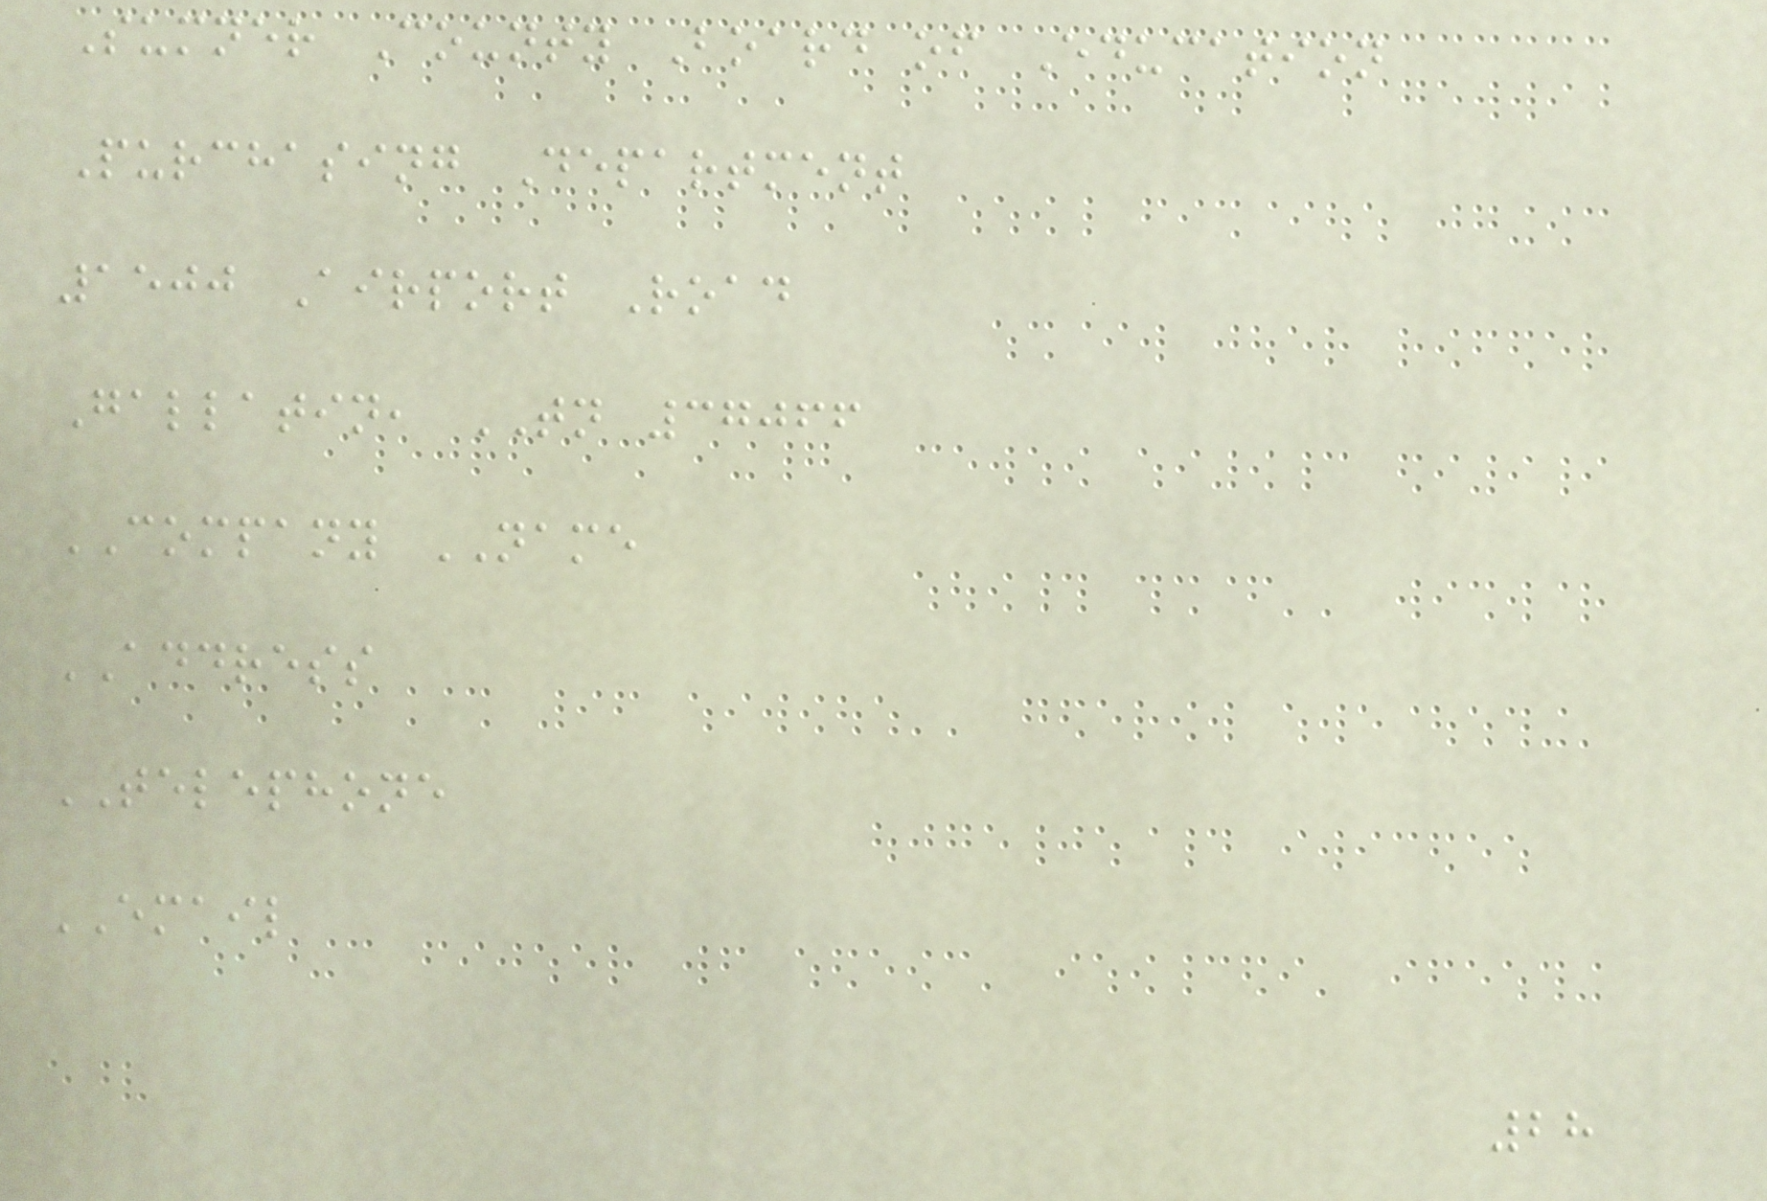Sumner County Board of Education
Purchasing Department
1500 Airport Road
Gallatin, TN 37066
COMPANY NAME
ADDRESS
TELEPHONE
EMAIL
28
